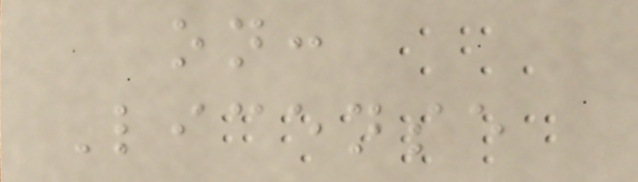on:
License
